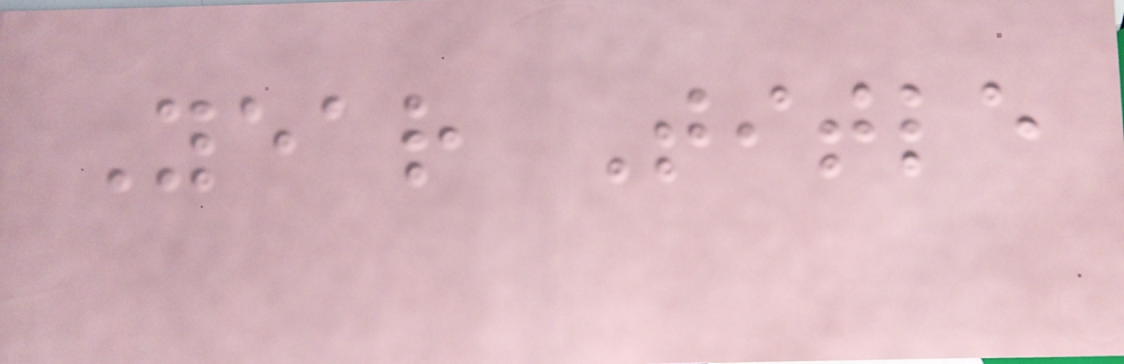Year Title
